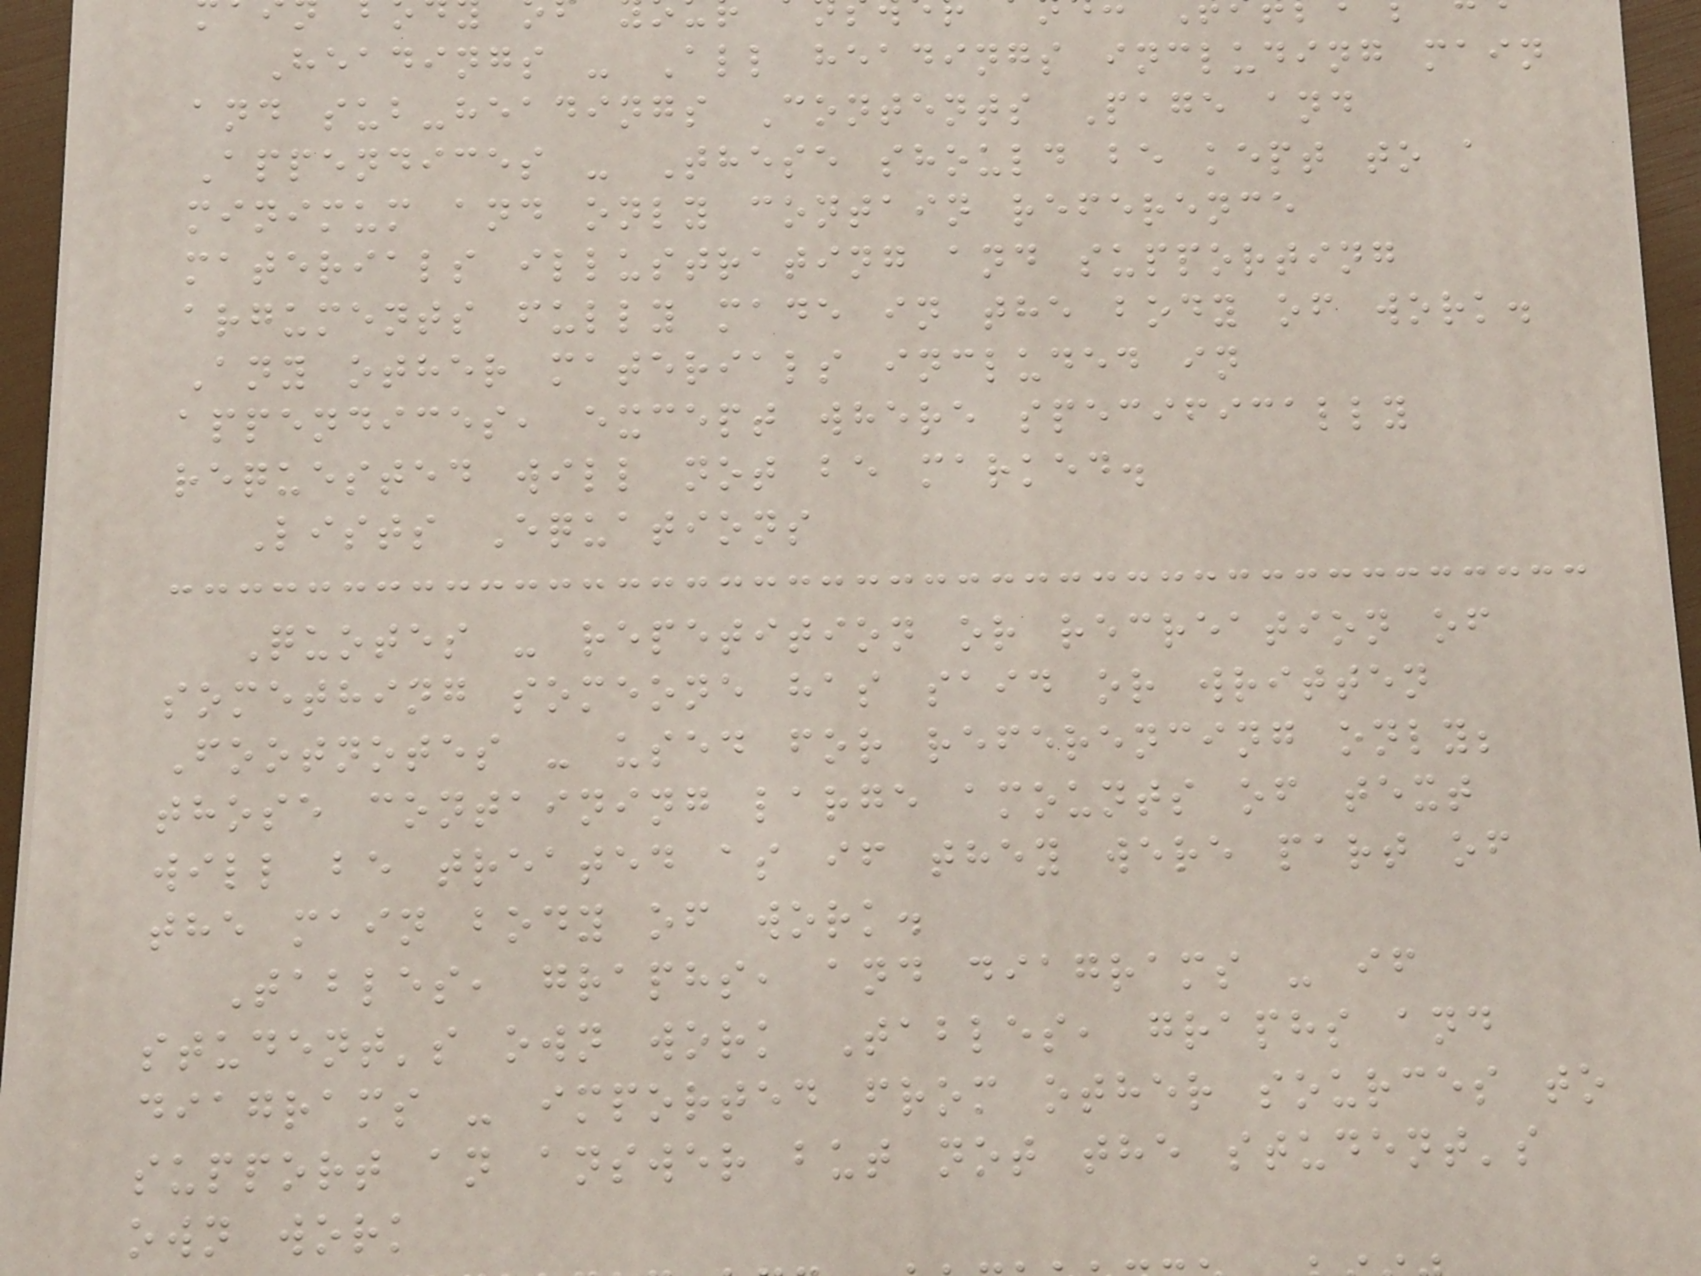Headings - All headings including main
and sub-headings Contents Page and
Appendices - These should be kept to a
minimum and only contain reference
materials illustrating and supporting
arguments fully made in the body of work.
Any other materials included in
appendices, except where specifically
requested will not be marked.
Lists Equations
Quotes - repetition or recreation of
something someone has said or written
Footnotes - used for referencing only;
those containing large amounts of text
will be treated as if they were part of
the main body of work.
Tables, graphs, and diagrams - if
student's own work Tables, graphs and
diagrams - imported from other sources to
support an answer but not the student's
own work
